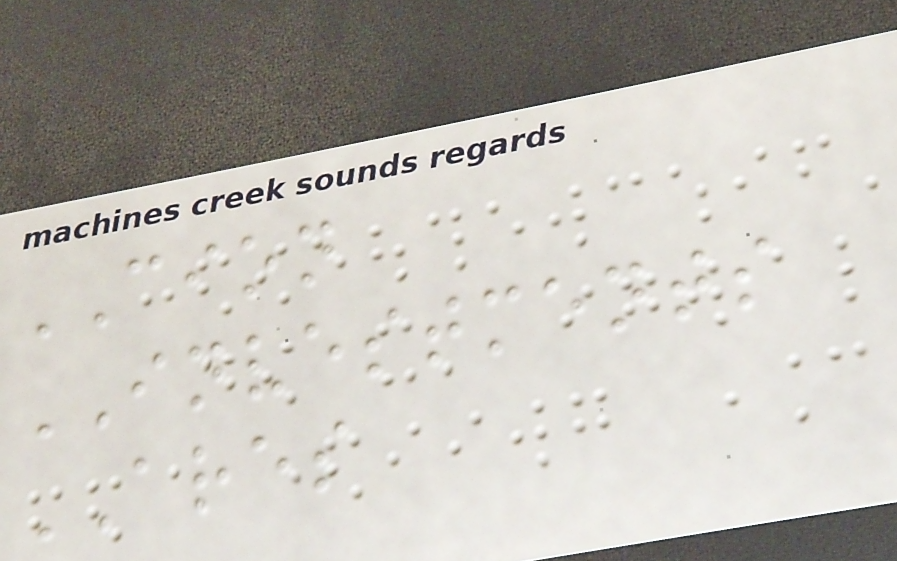CION
INVESTMENTS
ARES
